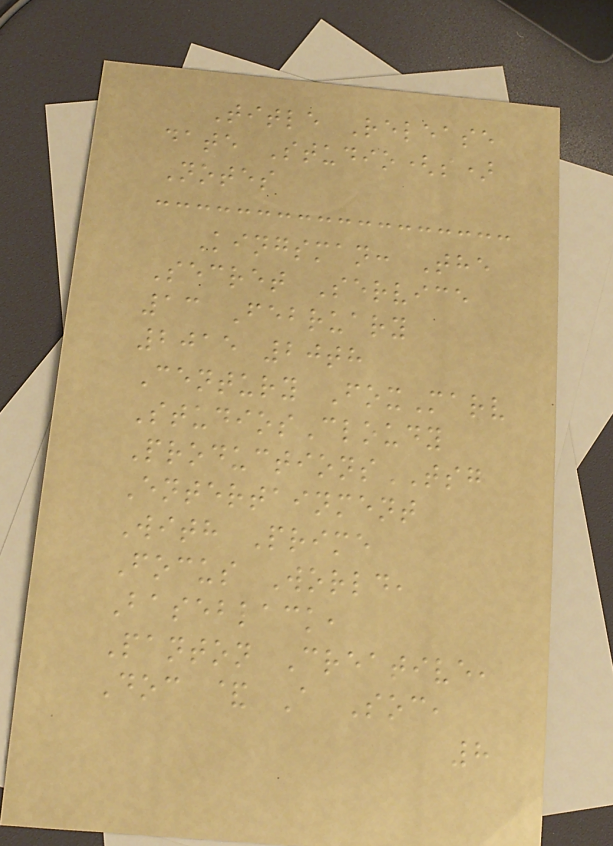Title Release
date Studio(s)
Notes
Kingsman: The
Secret Service
13 February
2015 20th
Century FoxMarv
StudiosCloudy
ProductionsTSG
Entertainment
With Prime
Focus World,
Baseblack,
Panton Creative,
Doc & A Soc,
8
